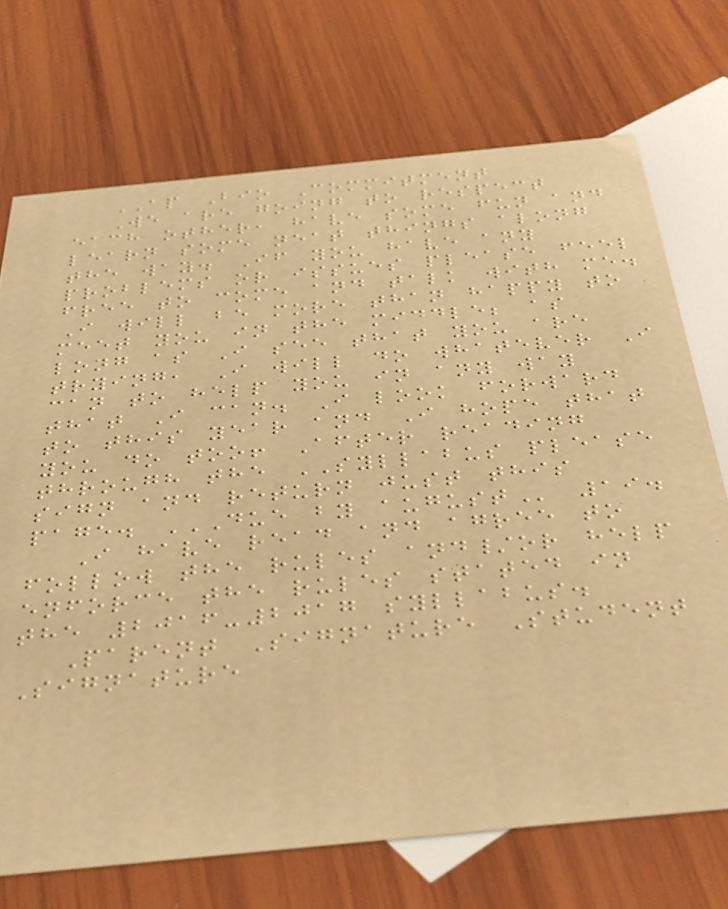AP Bio Commitment
We are going to respect
each other, have some fun and
learn some neat things along
the way. If you have any
problems or issues please feel
free to come and talk with me.
I will be more than happy to
meet you in the middle; as
long as I see that you are
trying, I will do whatever I
can to help you in any way
that I can. I look forward
to this year and I hope that
you do too! After reading
through the SYLLABUS please
sign and return just this
page. DUE BY AUGUST 19.
I have read and agree to
follow the rules and/or help
enforce the rules stated in
the 2016-2017 syllabus.
Parent Signature Student
Signature
